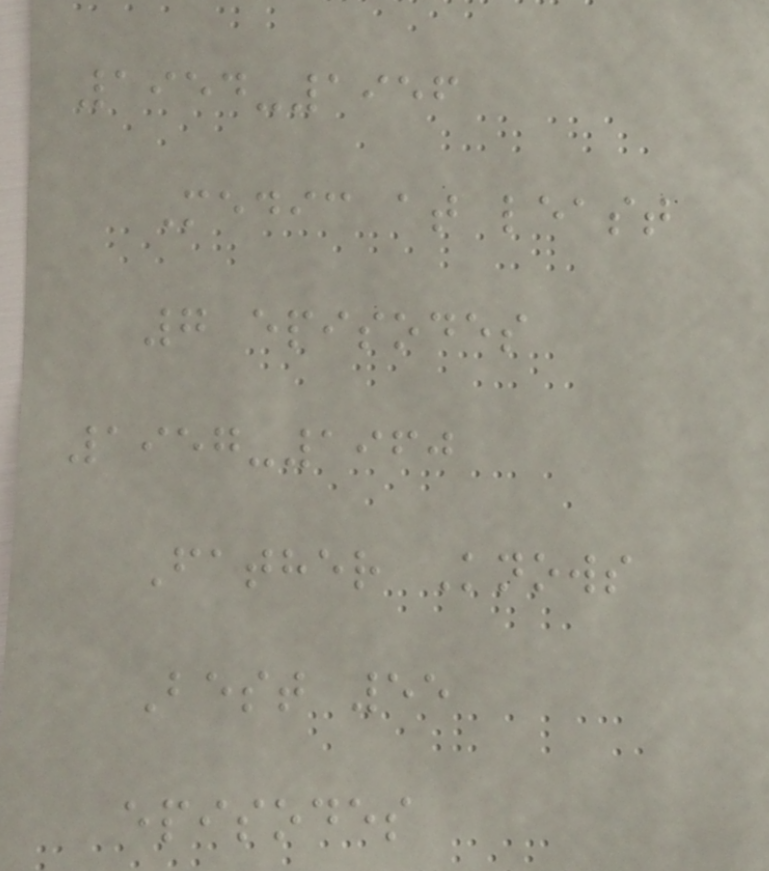1954-1956
Medic at least
7 episodes
1957-1960
Father Knows
Best 55
episodes
